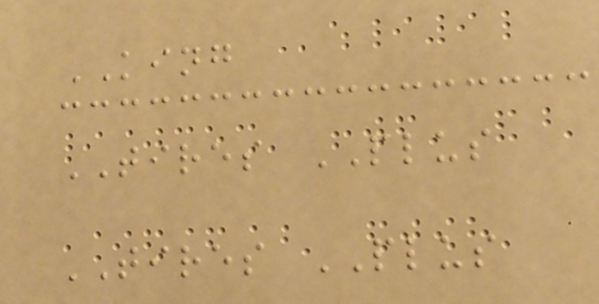KING
TIRES PLUS
TIRES PLUS
